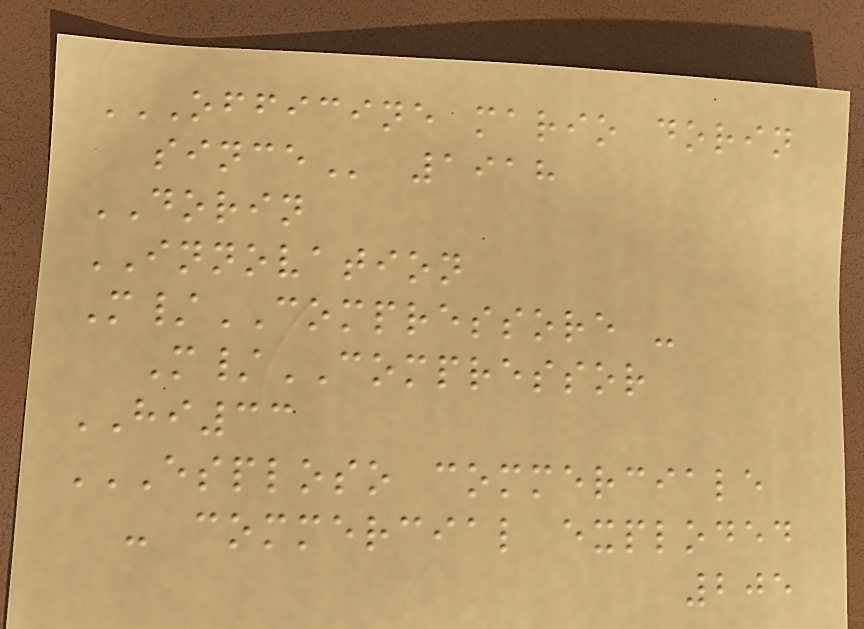OFFICINE MARIO DORIN
SINCE 1918
DORIN
INNOVATION
M/COMPRESSORE -
M/COMPRESSOR
HI33
ESPLOSO COMMERCIALE
- COMMERCIAL EXPLODED
205
